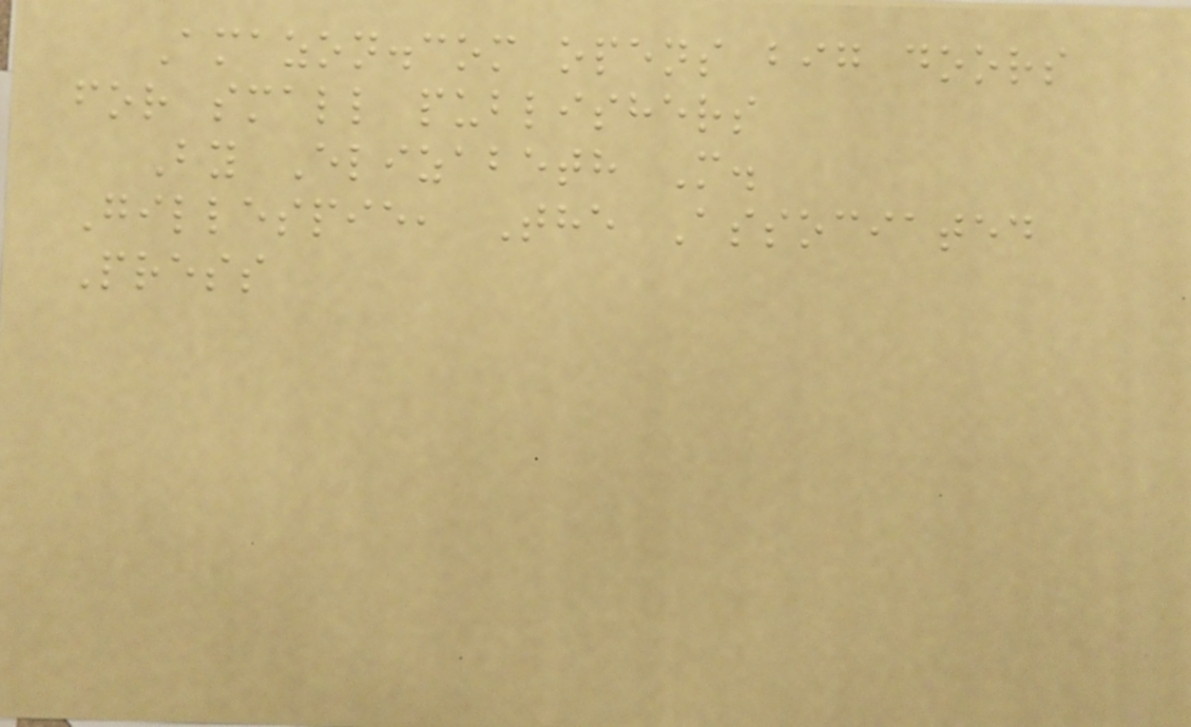Amazon.com opens big doors
for small publishers
By Elizabeth M.
Gillespie, The Associated
Press
